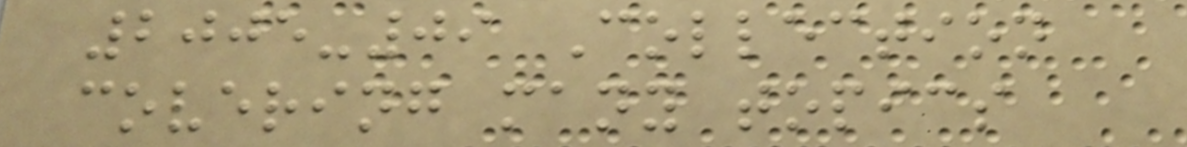2005-09 Collection
covering many topics
